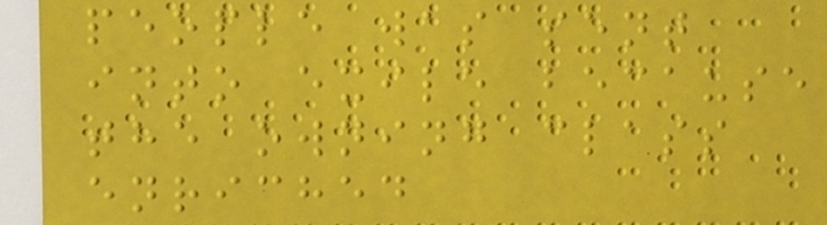people was sent
into exile because
the owning class
enriched
